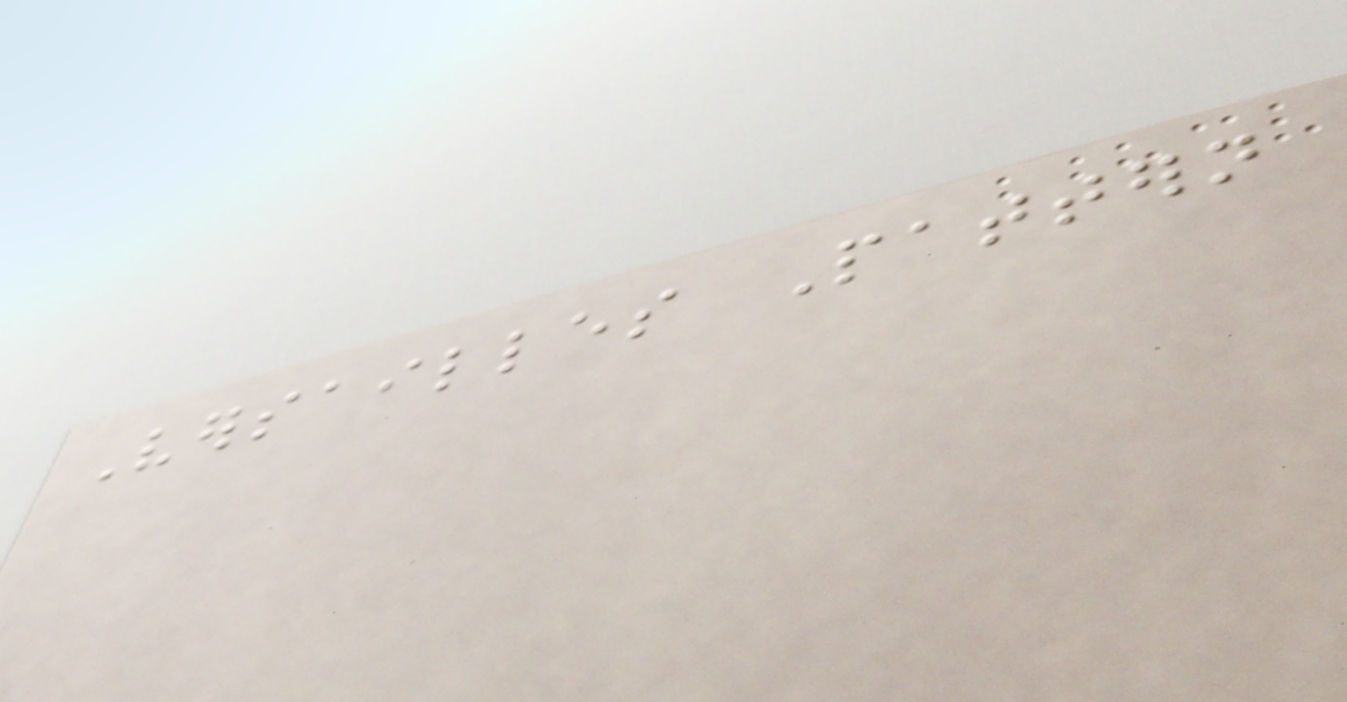Versailles Pattern
